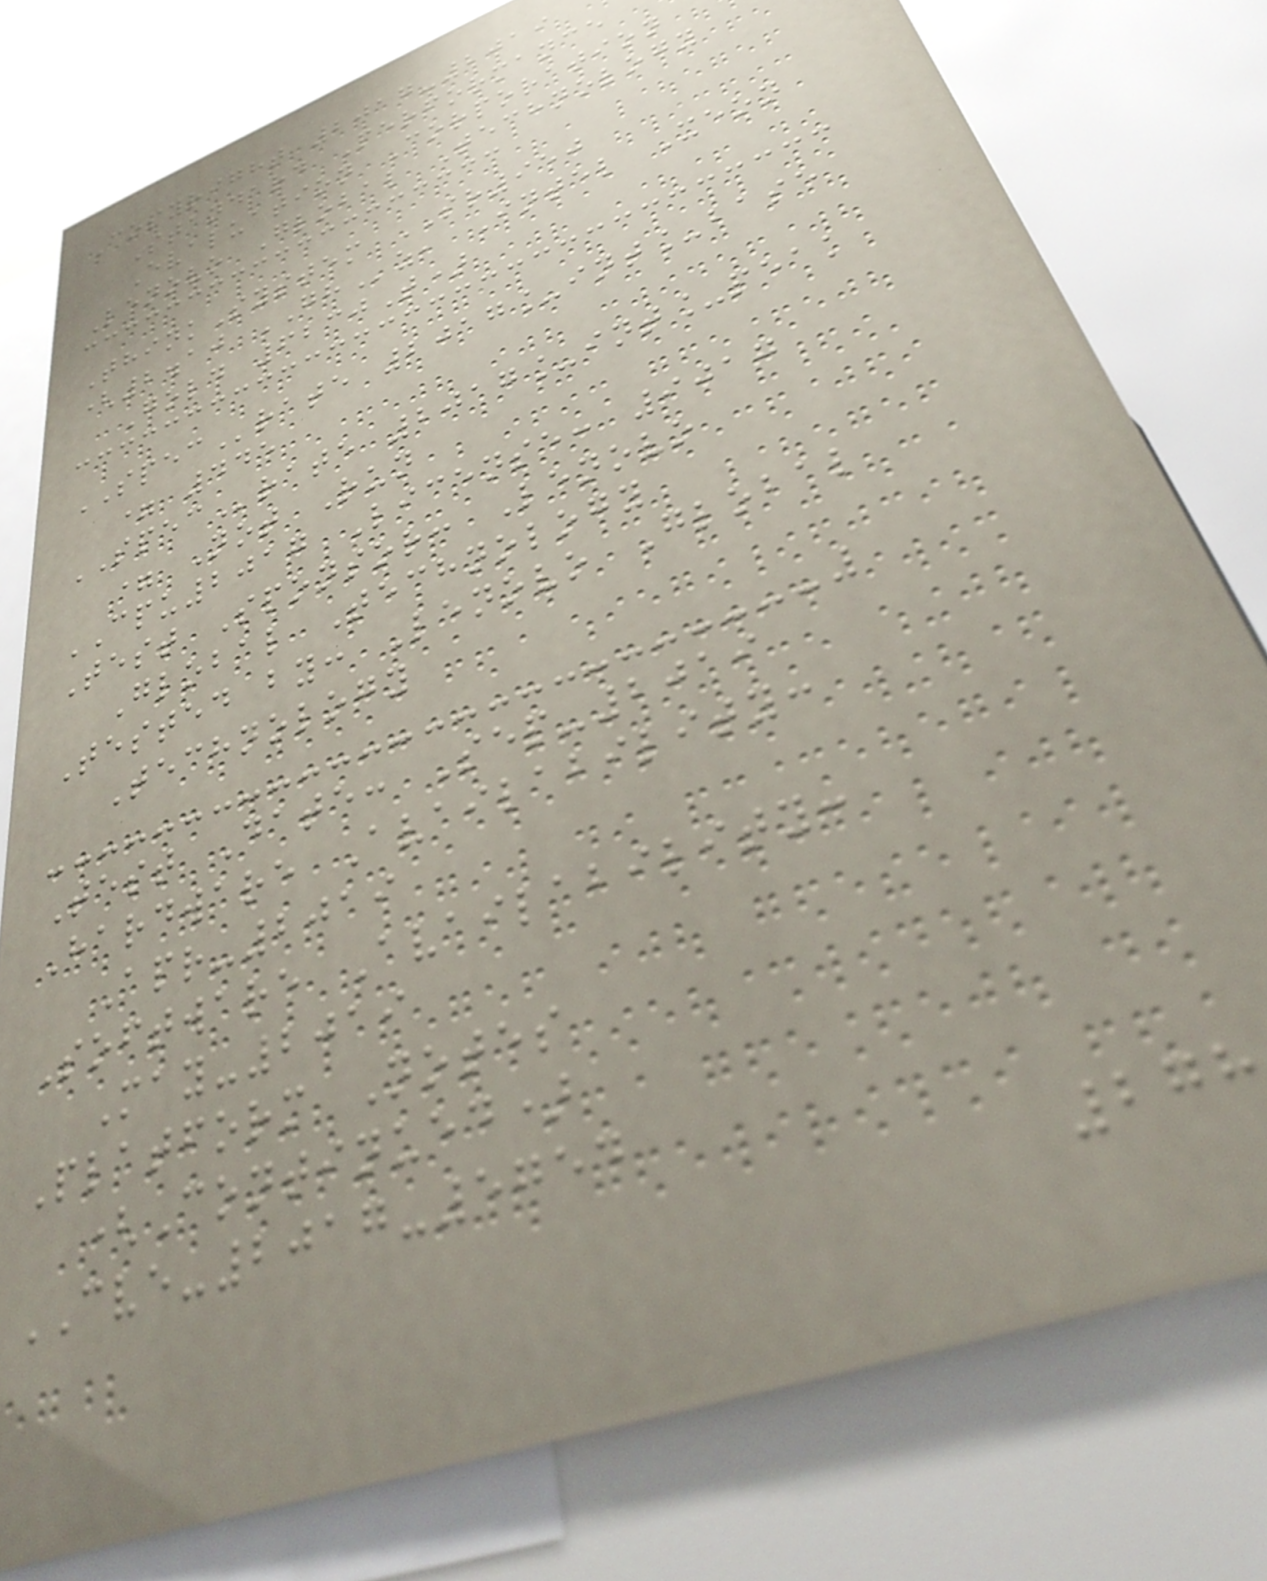Copyright 2017-2019
Standard Performance
Evaluation Corporation
Lenovo Global Technology
ThinkSystem SR950
(2.10 GHz, Intel Xeon
Gold 6230T)
SPECrate 2017_int_base
= 445
SPECrate 2017_int_peak
= Not Run
CPU2017 License: 9017
Test Sponsor: Lenovo
Global Technology
Tested by: Lenovo Global
Technology
Test Date: Sep-2019
Hardware Availability:
Apr-2019
Software Availability:
May-2019
Platform Notes
(Continued)
CVE-2017-5754
278
